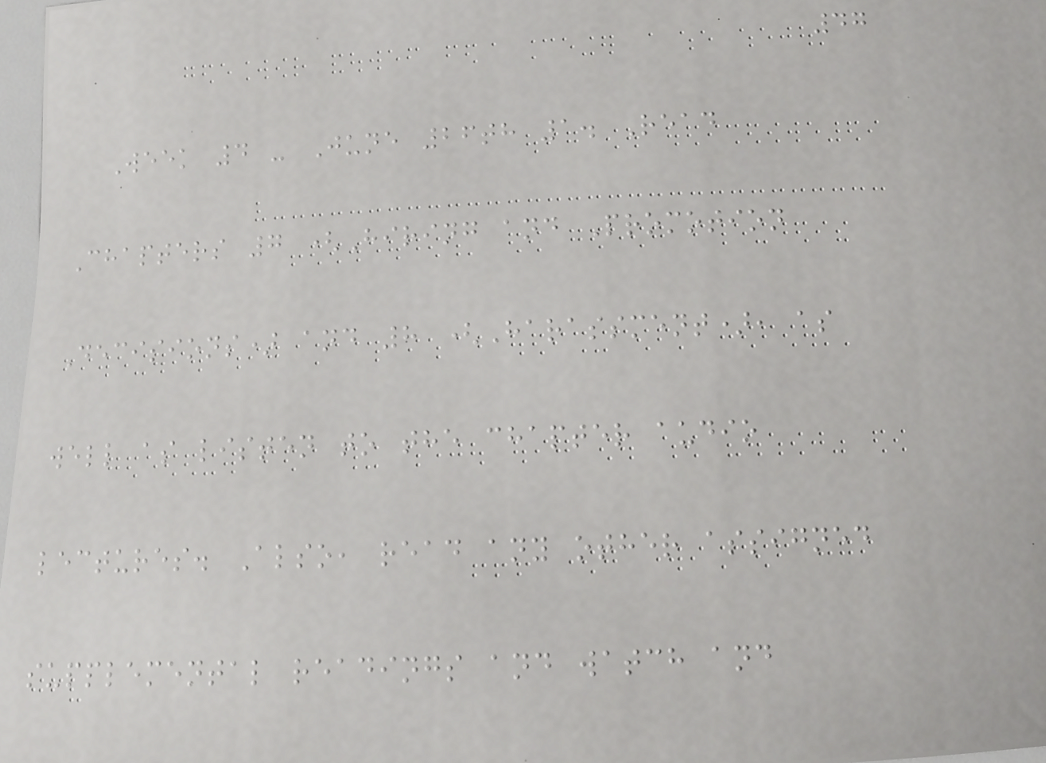47
Week 4 - June 26th 1. Read
Chapters 7 (Hiring and Promotion
Decisions) and 8 (Harassment), as
well as listen to the chapter audio
lectures. Also, read any other assigned
supplemental readings and watch and
